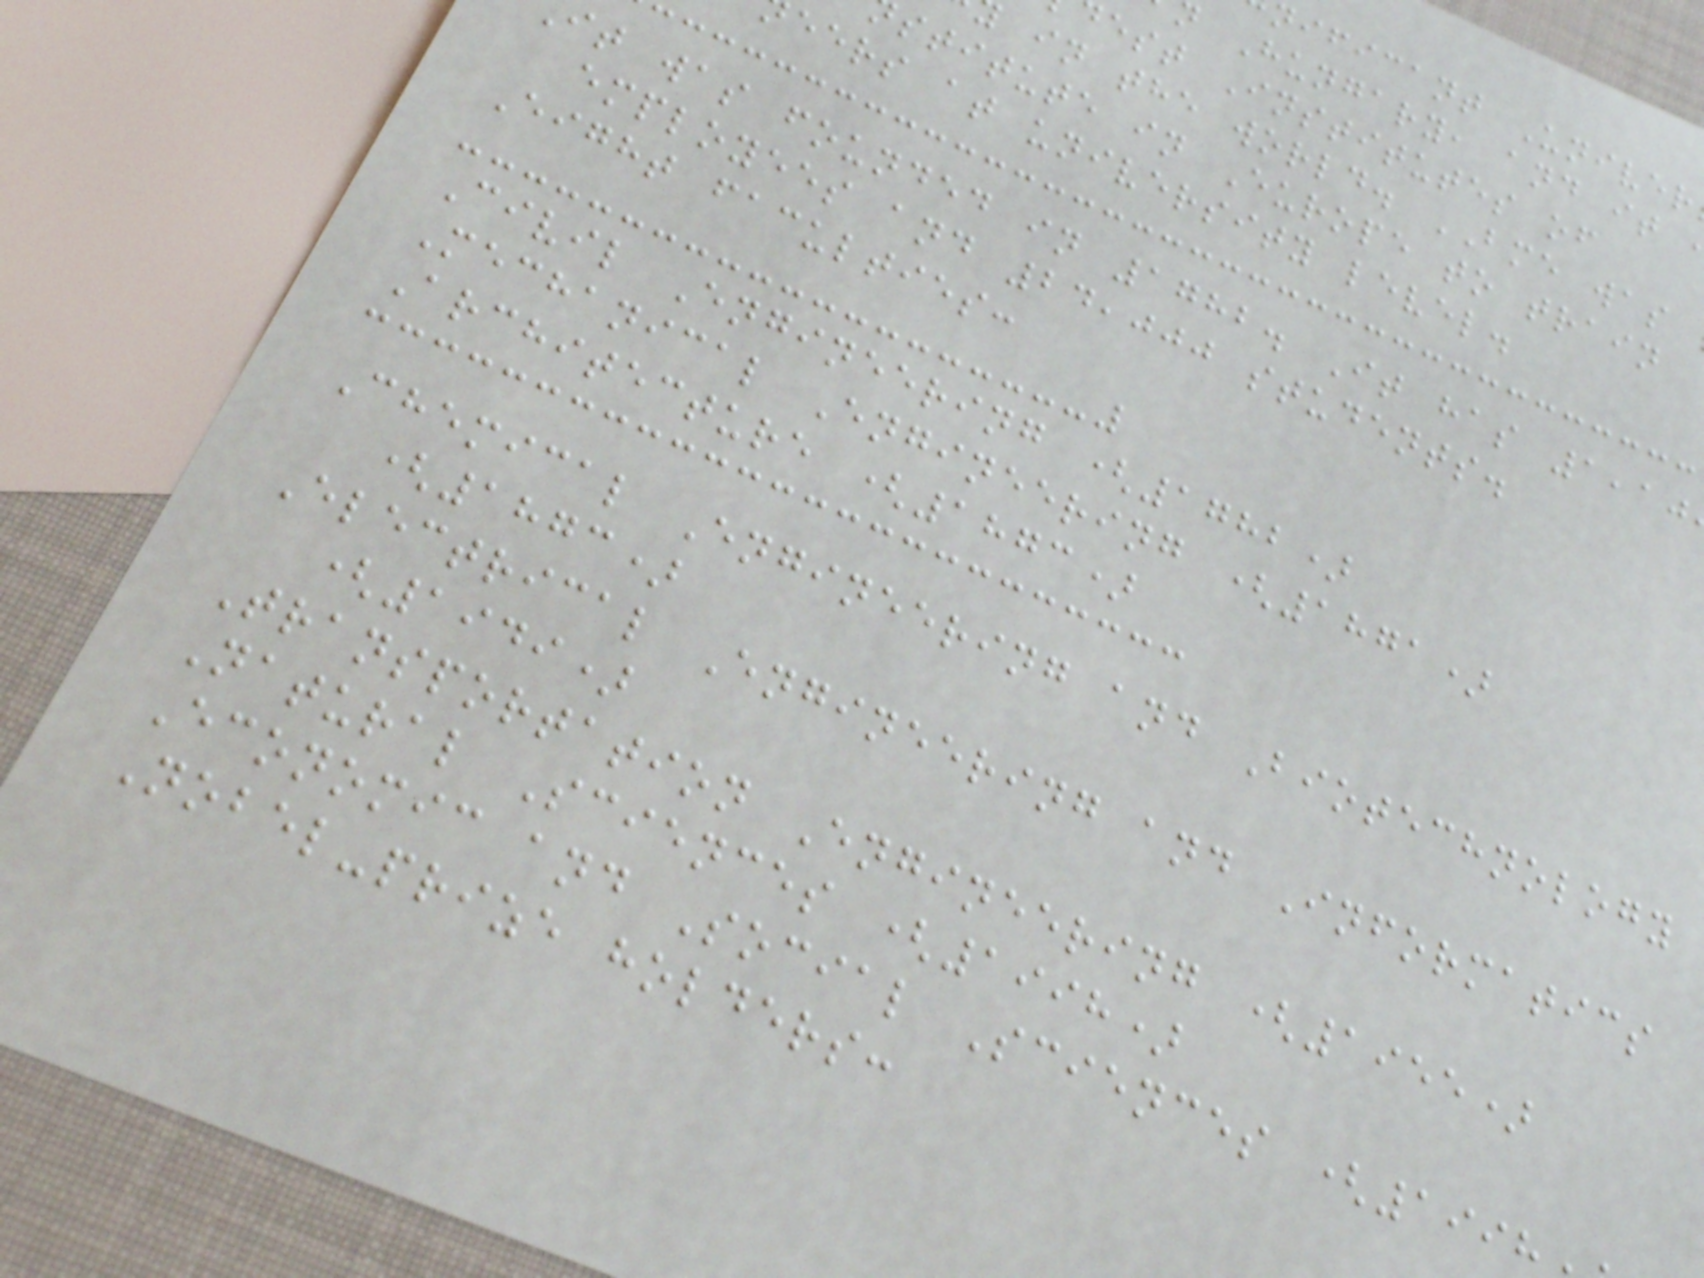nificant Univer
Hungary, and it
est Institutes of
in the world. BME was
stitute in Europe to train
eers at university level.
it was founded in 1782. It has 1,10
employees and 24,000 students.
Eight faculties:
Civil Engineering (1782)
Mechanical Engineering (1871)
Architecture (1873)
Chemical Engineering and Biotechnology
(1873)
Electrical Engineering and Informatics
(1949)
Transportation Engineering (1955)
Natural Sciences (1998)
Economic and Social Sciences (1998
Nobel-prize holders:
